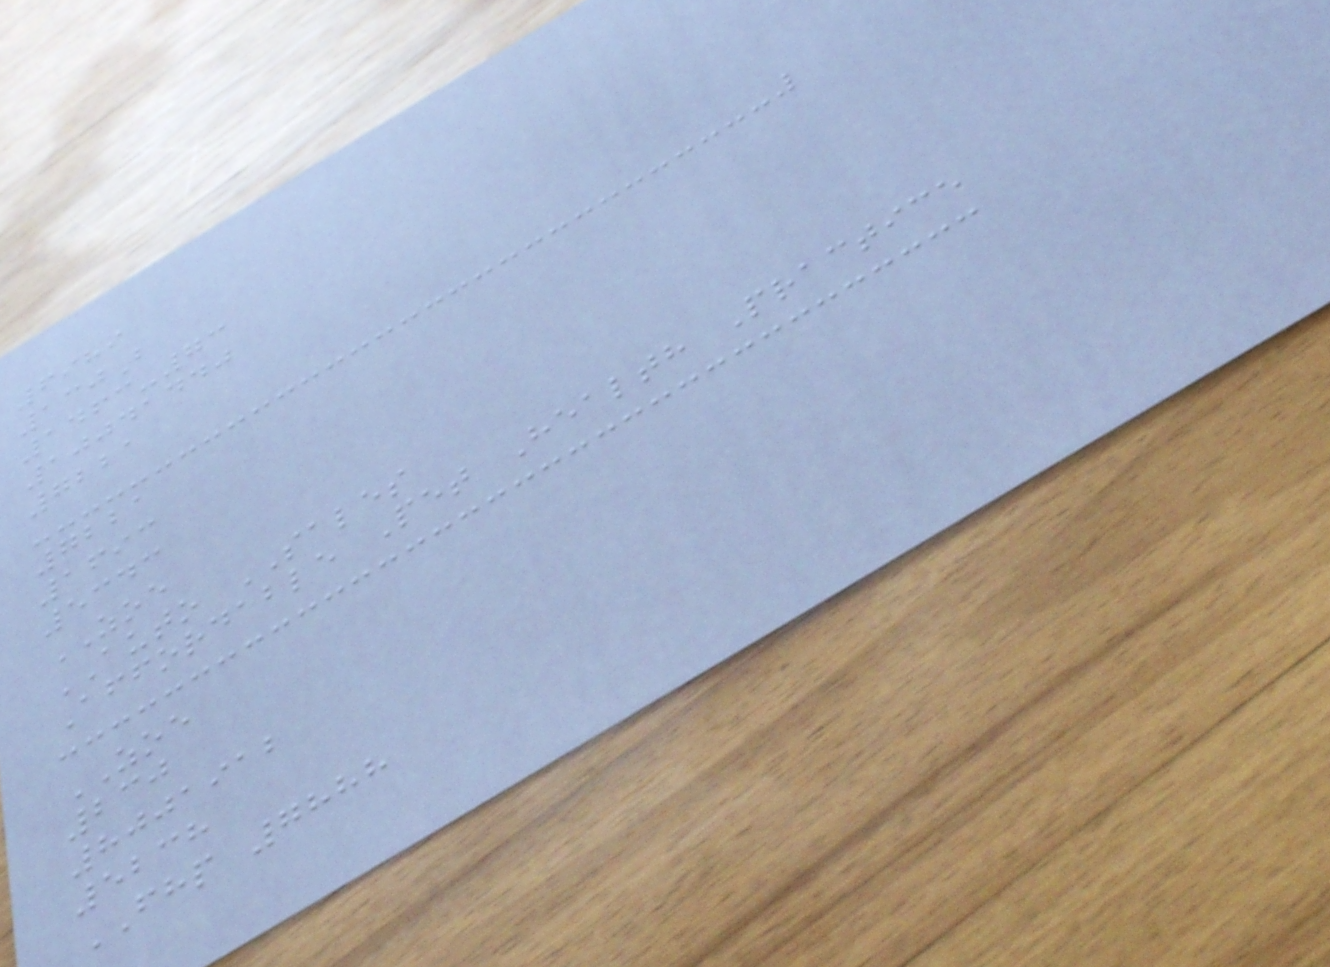6989
130B
1463-73
10041440
7221
7221
1693
5343
ZOE
AUTO SALES
Affordable Pet Health Practice
ZOE
230
8001912
5238
FHP 7888
